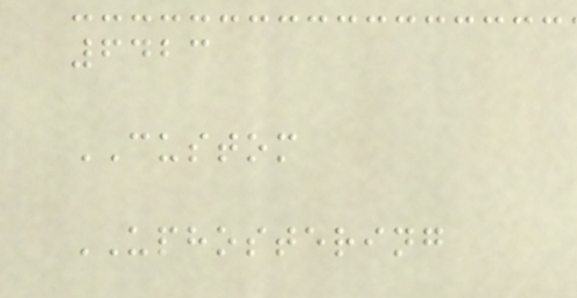6423
CUSTOM
UPHOSTERING
